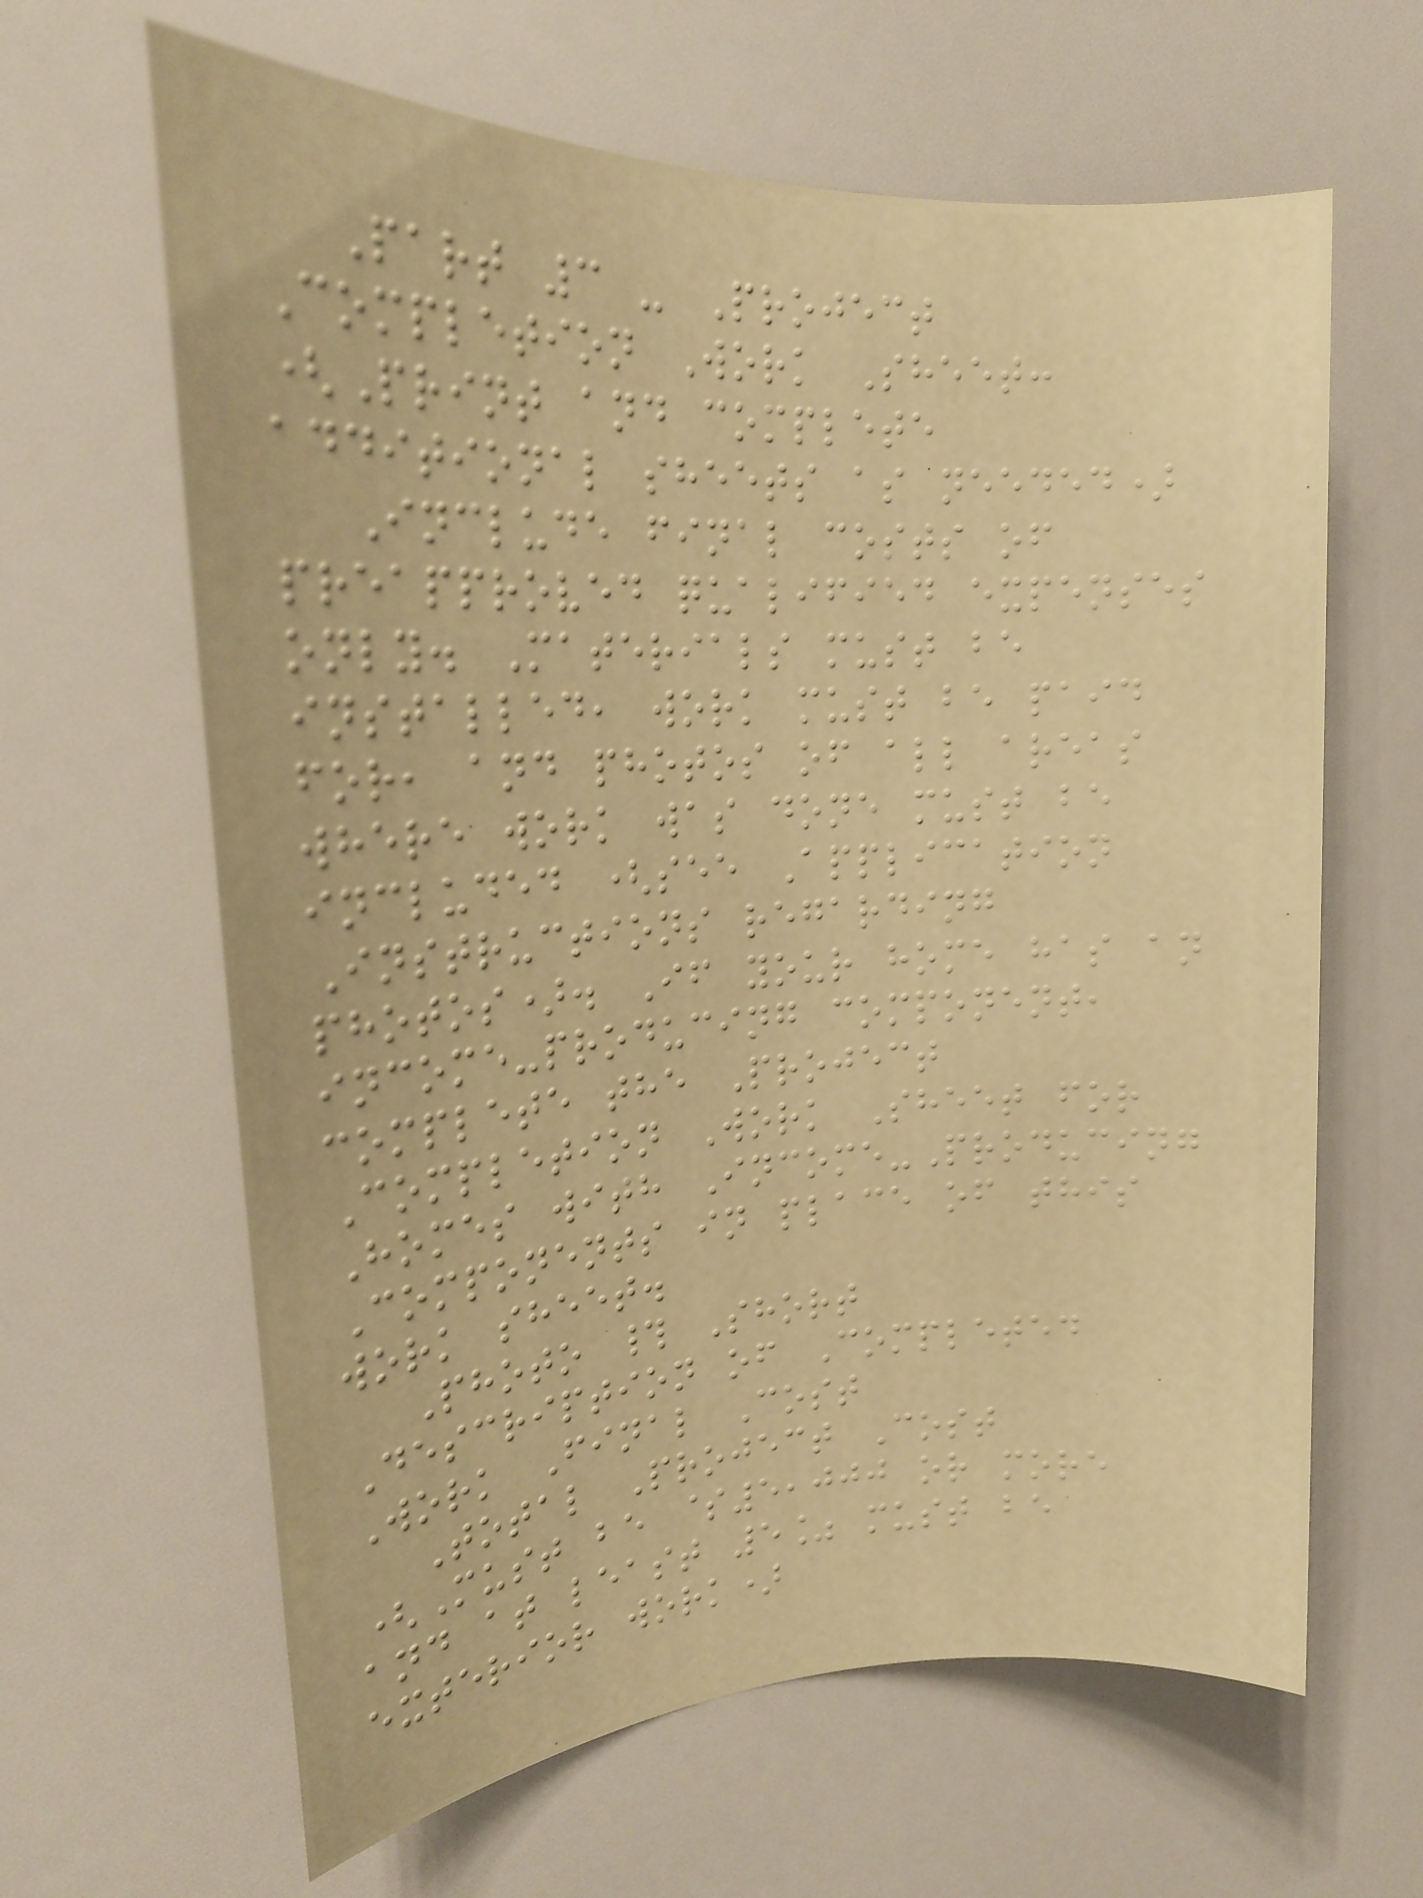Part 3 - Project
Completion Work Sheet:
(Print and complete
additional sheets as needed)
Include final costs of
preapproved qualified expenses
only. Materials must be
installed, work must be paid
for, and photos of all areas
where work was done must be
included (see Application
Instructions regarding
photos). If your home has an
income-producing component,
complete the Project
Completion Work Sheet for
Homes with Income-Producing
Components in place of this
work sheet.
Photo # Short
Description of Completed
Work Final Cost
Total Project Cost
(Must be $5,000 or more
and at least 5% must be
exterior work)
